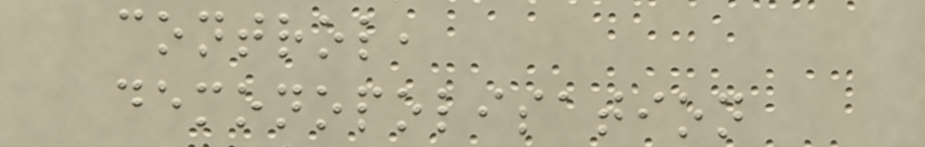control,
demonopolisation
